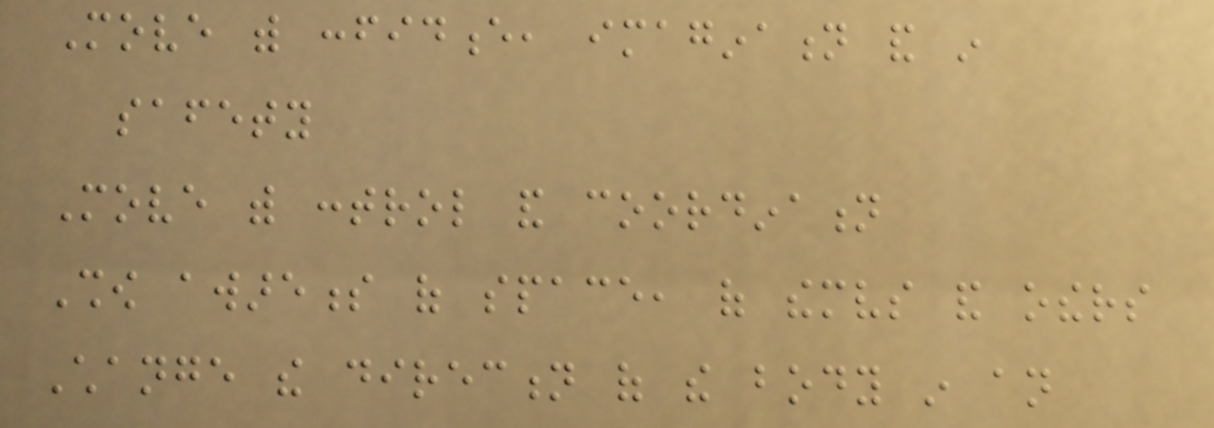Move with confidence, imagination and in
safety
Move with control and coordination
Show awareness of space, of themselves and others
Change the direction of the body in an
